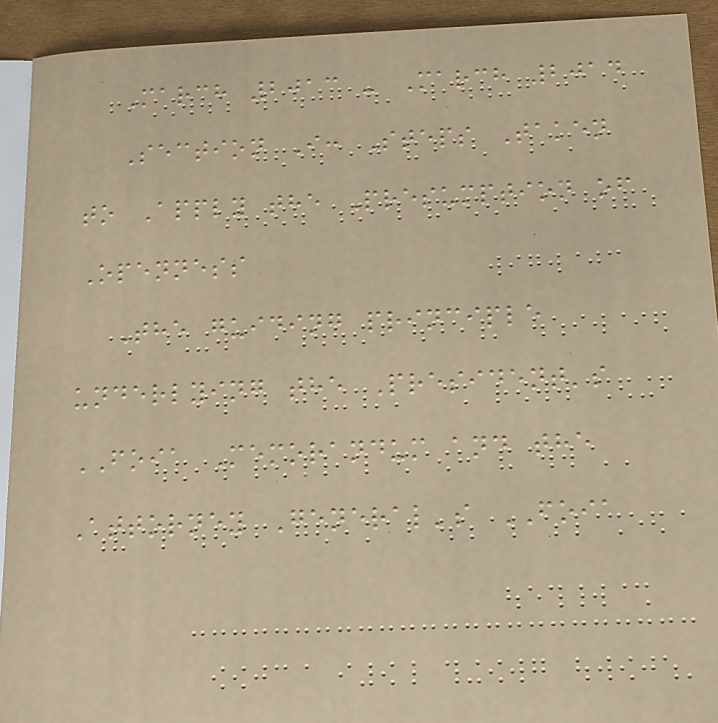March 2013 - March 2014
Section I: Steps Taken
to Apply the Presumption of
Openness
The guiding principle
underlying the President's
FOIA Memorandum and the
Attorney General's FOIA
